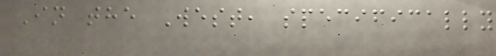In the West, specifically
